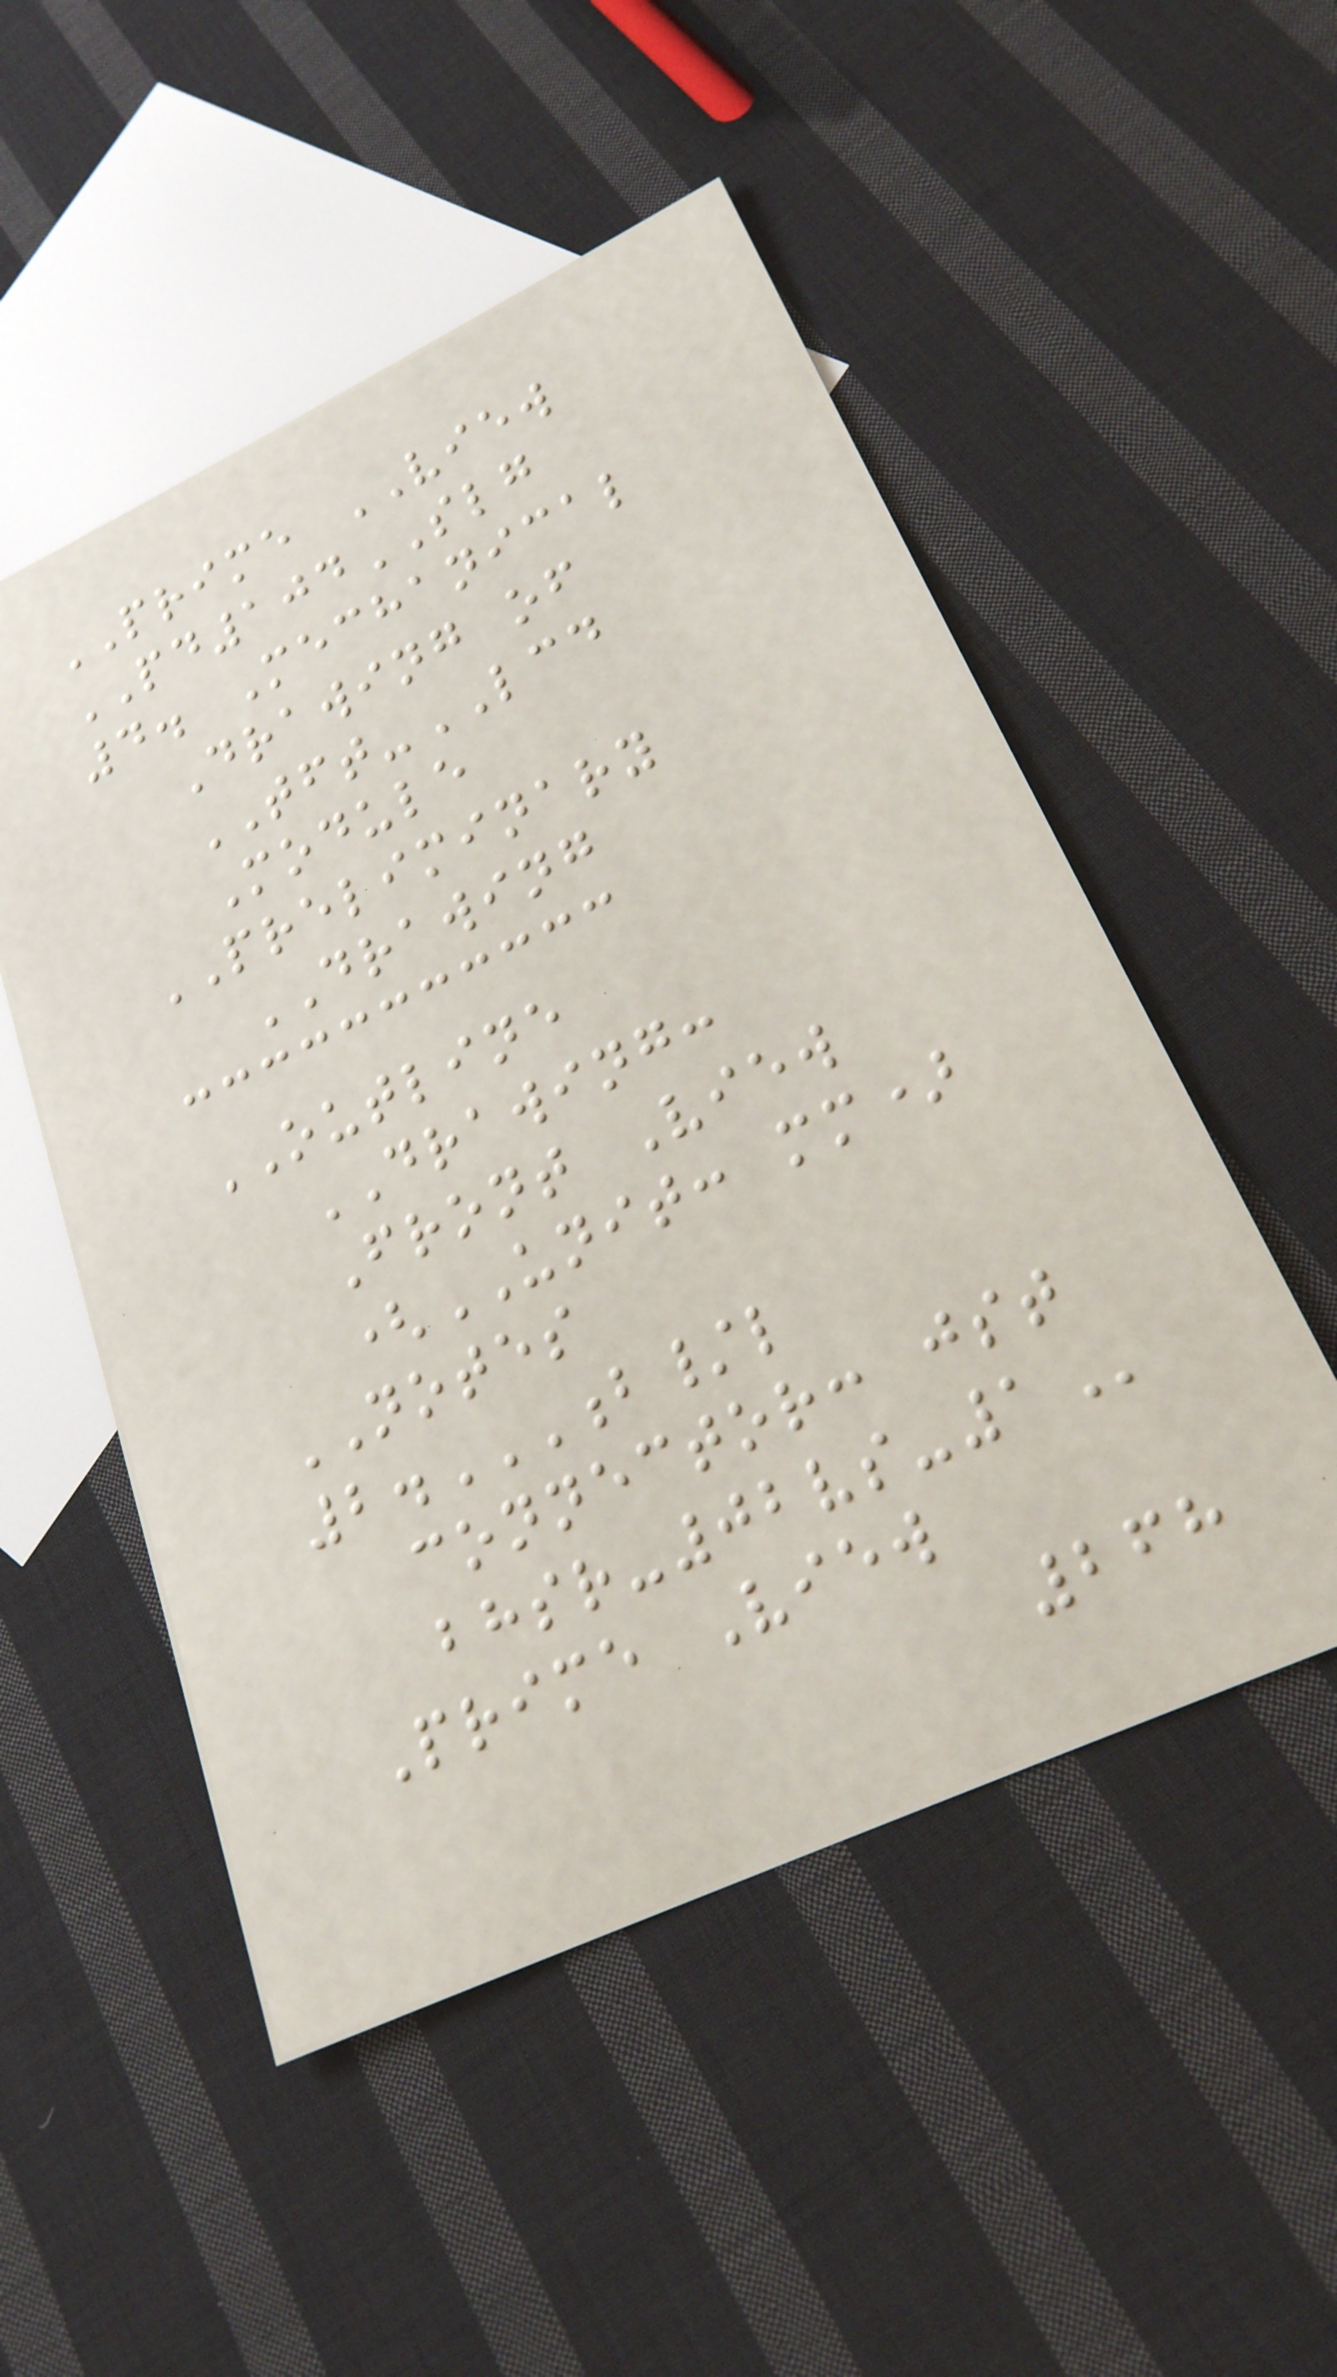PRIME VIEW
PD104SLG
4. Mechanical
Drawing of
TFT-LCD
Module
PRELIMINARY
DRAWING
OUTLINE
DRAWING:
Front View
(UNIT: mm)
NOTES
2.B/L
CONNECTOR: JST
BHSR-02VS-1
Prime View
268
